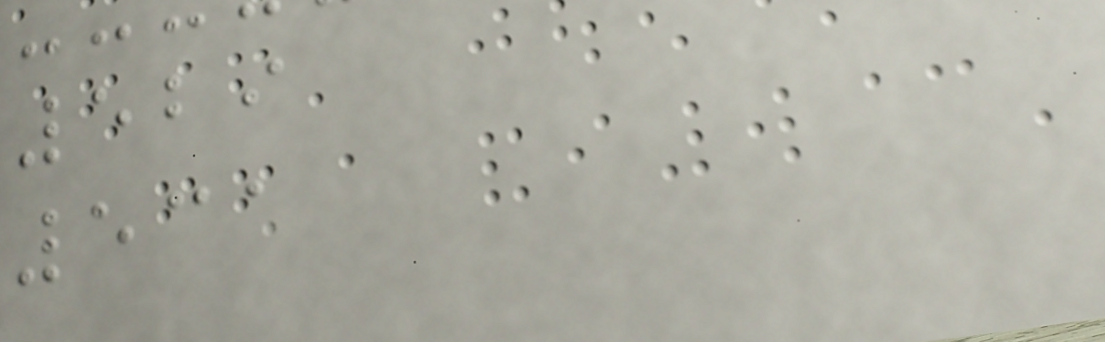529
531
